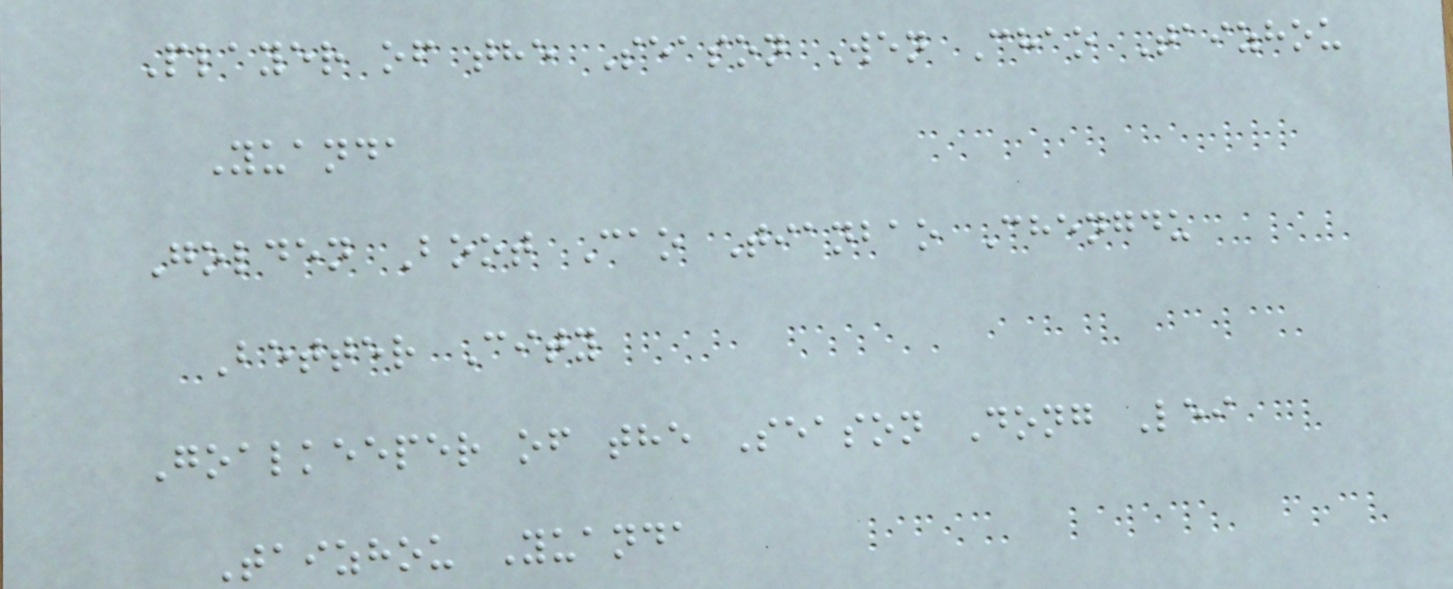Player of the Season Wen Chao Taizhou
Yuanda
Golden Boot Cao Tianbao Chengdu
Better City
Goalkeeper of the Season Dong Lei
Taizhou Yuanda
